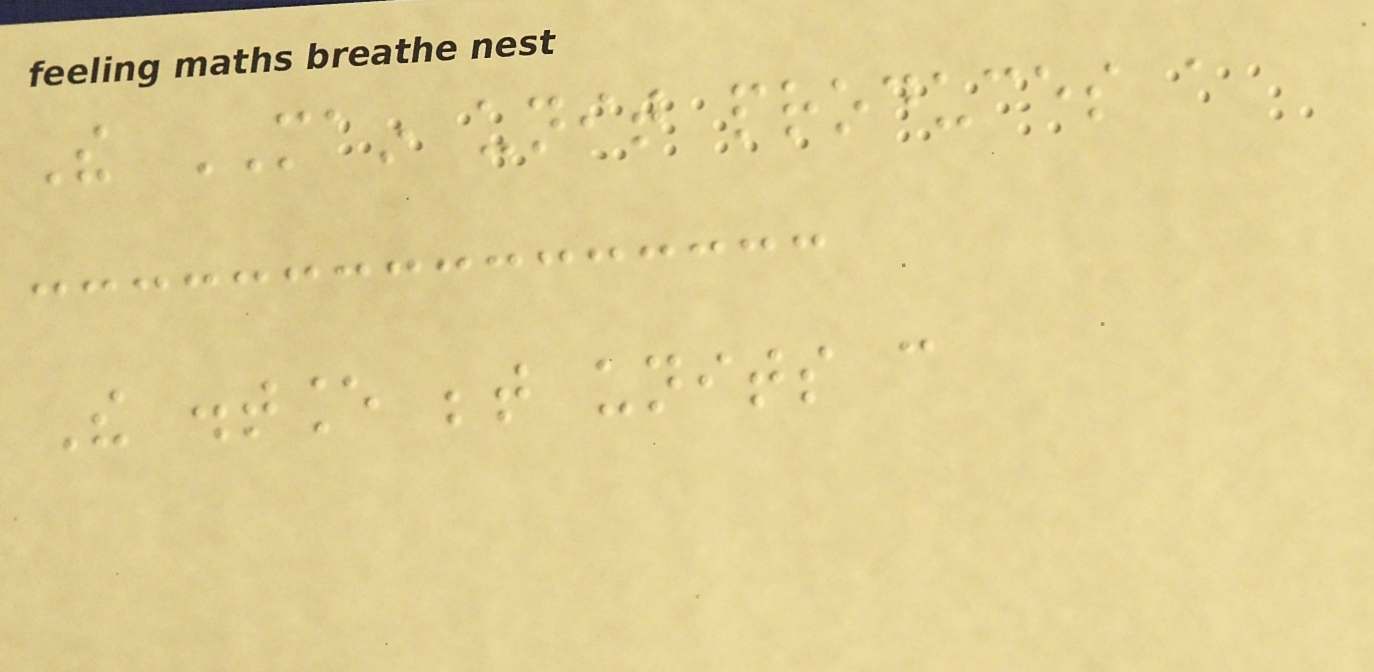The MAIN unit produces a
The distance between units can
